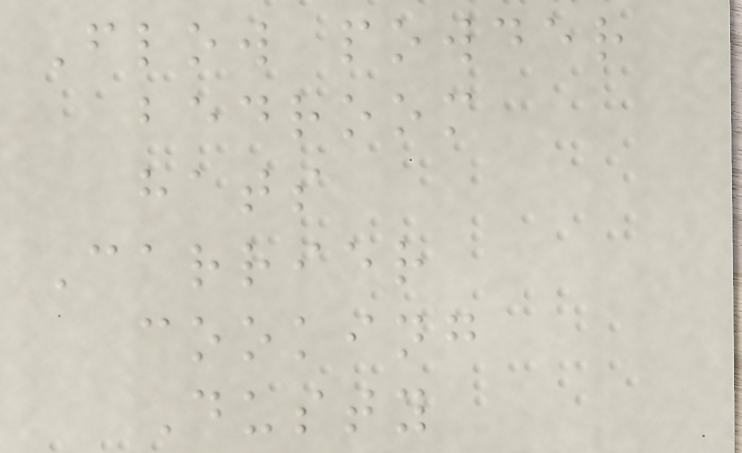Flow powder
bedroom
hats
Carrier
cooking
Dusty
